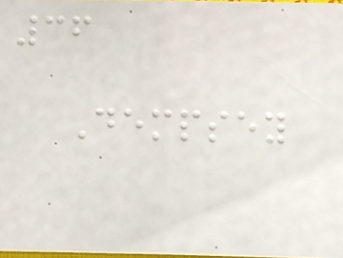36
Dempsey
